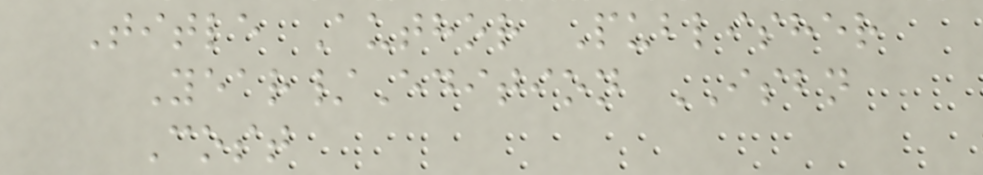Title Author Publisher
Year/Edition ISBN
Cost
